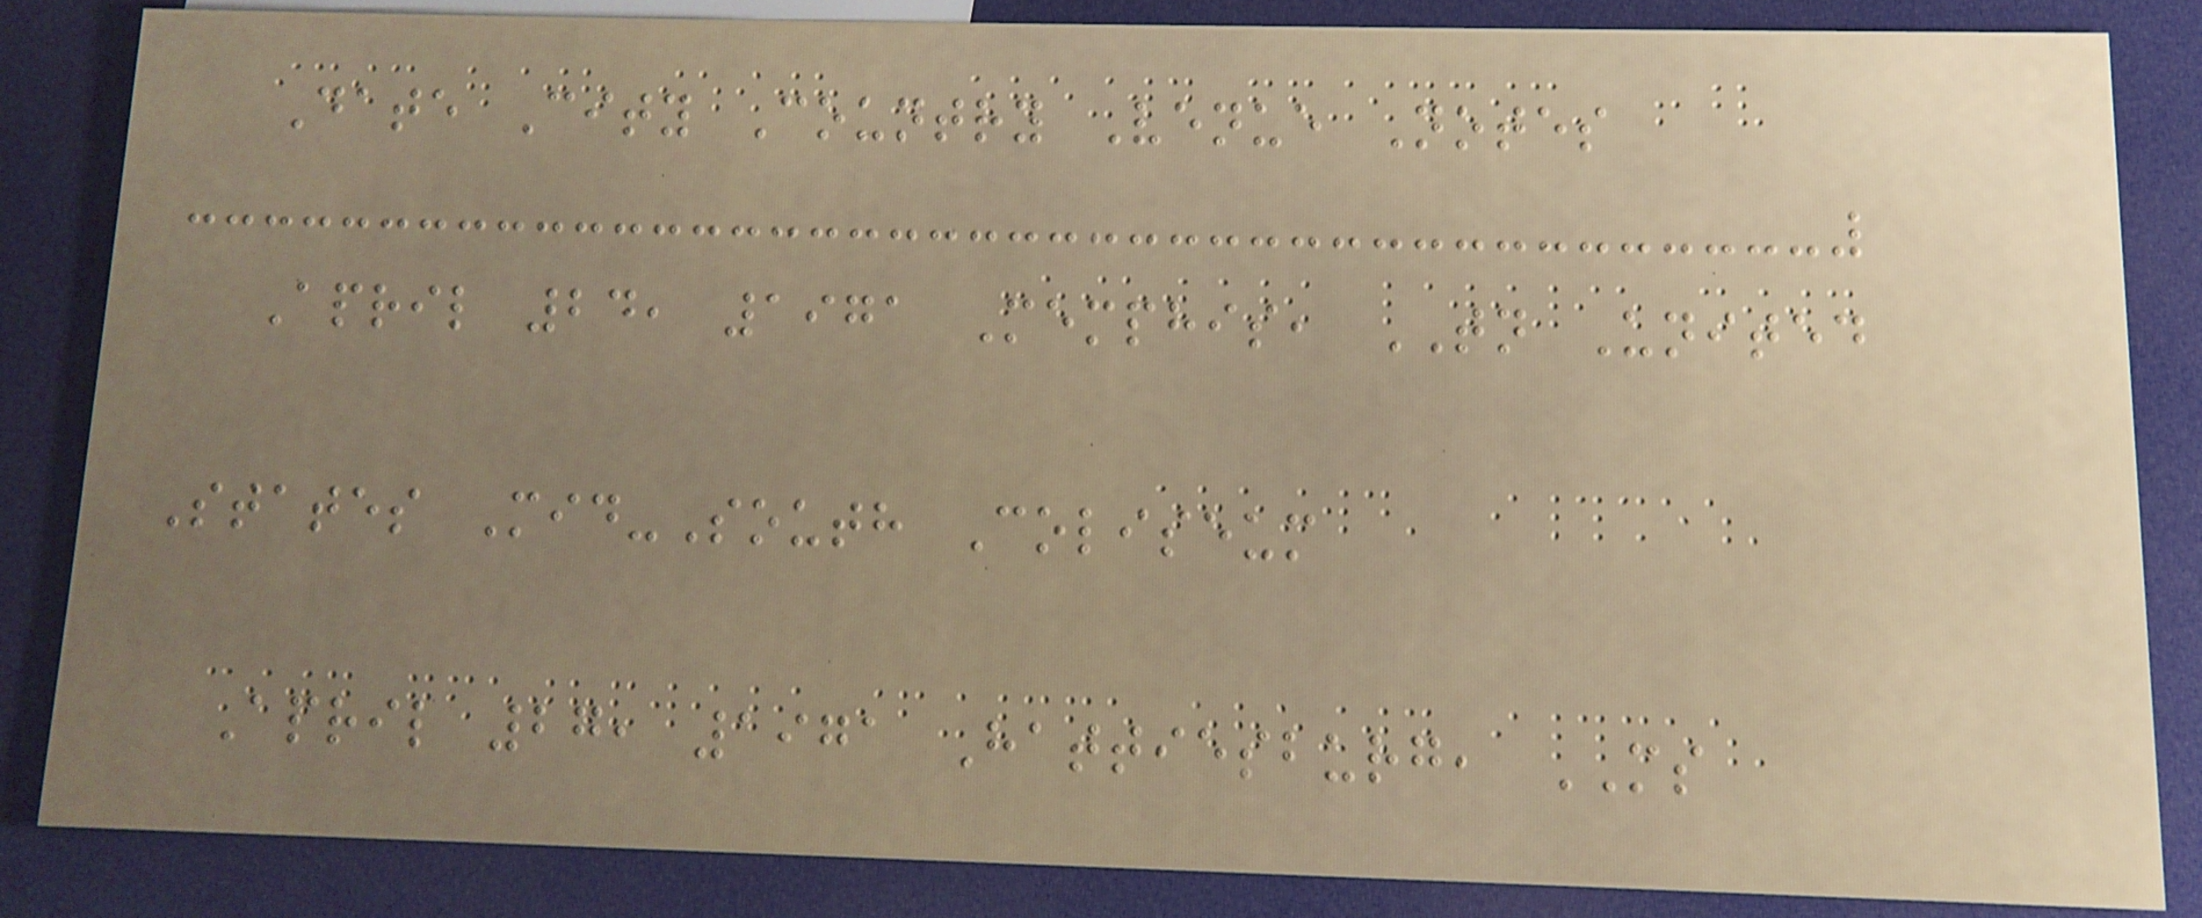Date City Country Venue Notes
April 24, 1971 Memphis, TN United
States Mid-South Coliseum
April 27, 1971 Hattiesburg, MS
